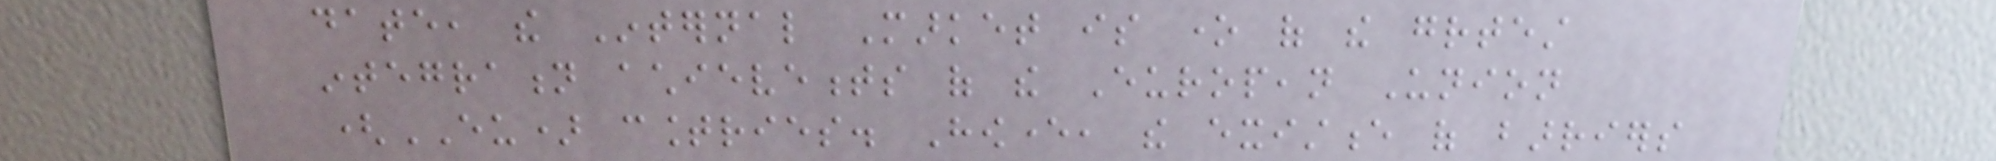date, the Internal Market is one of the greatest
integration achievements of the European Union
(EU) countries. However, the existence of barriers
